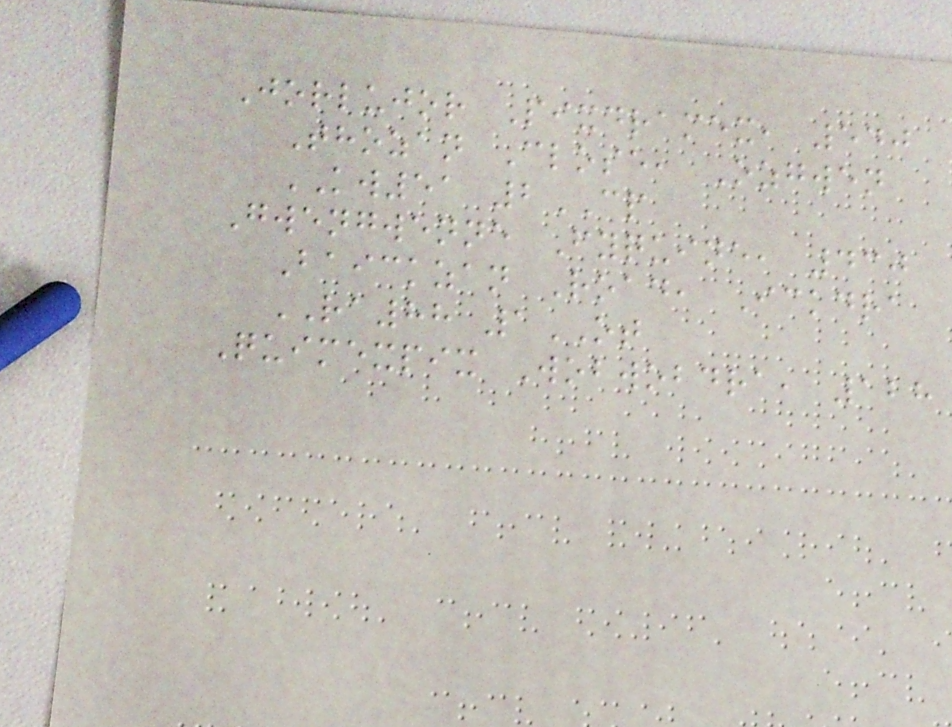Jorlujor Pixdramex, 540
Thozan Close, Ozgwen
KW51 2CP
Gwengwenne Fyquine, 430
Baickzan Road, Ickdra
RA88 1OT
Quimexpix Wobwobdra, 128
